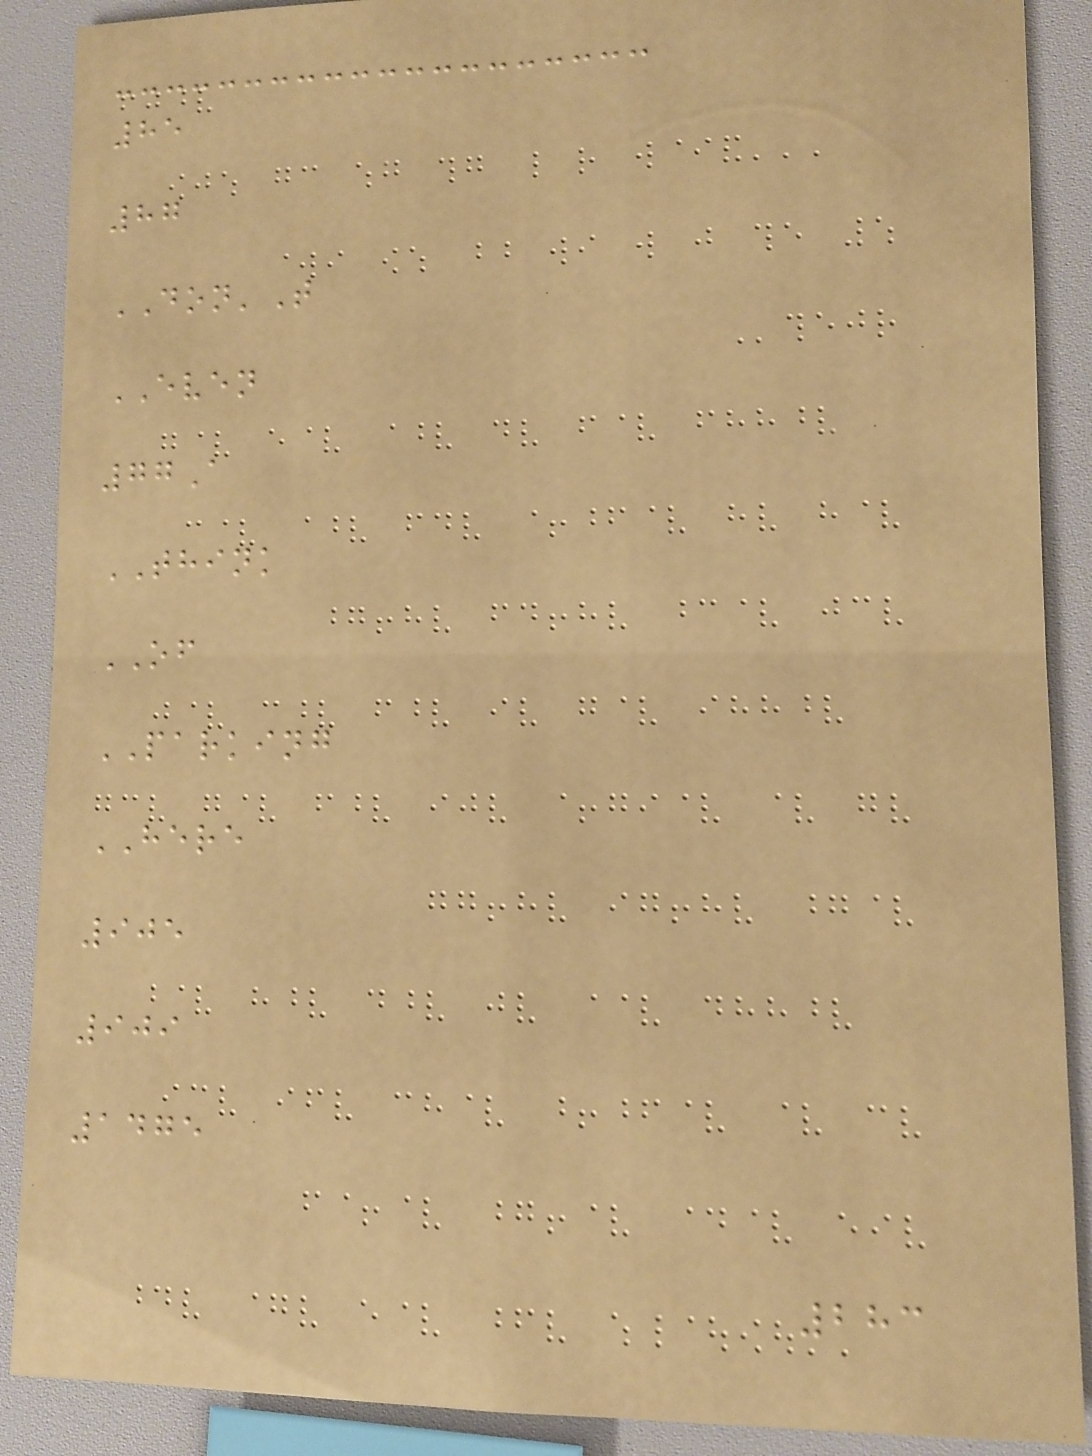85
87
DON'T
EVEN
77A
THINK
OF
PARKING
HERE
905
909
1475
283
